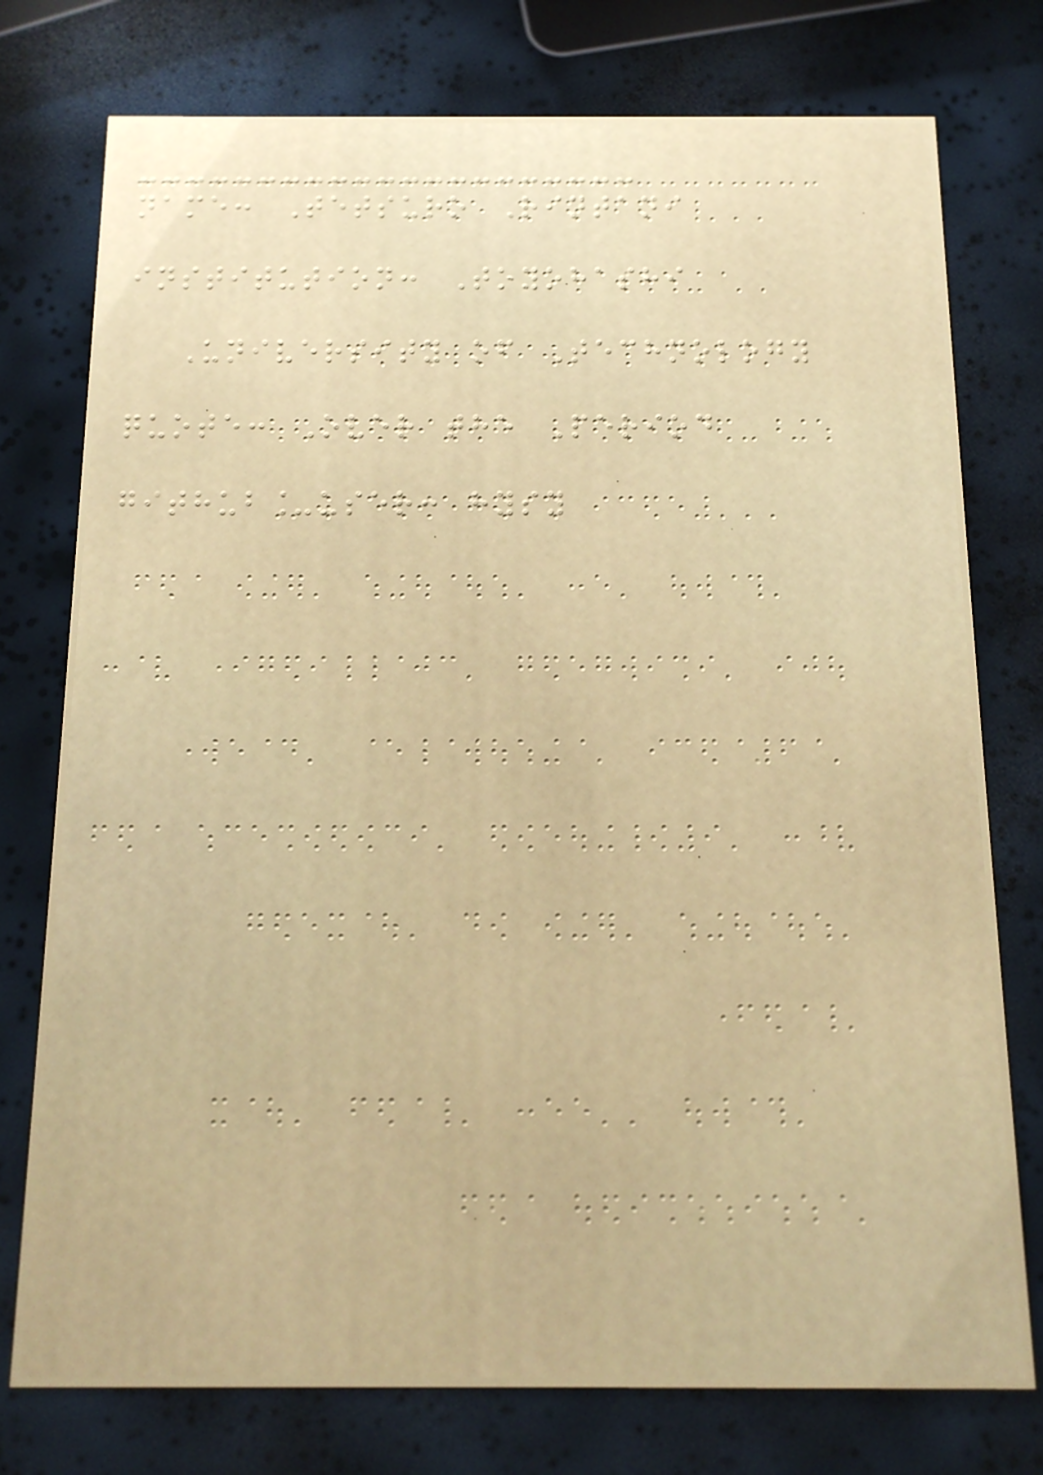name: Tetsuro Rintani
institution: Toyohashi
University of Technology
quote: Over the Period
github_user: hysy
